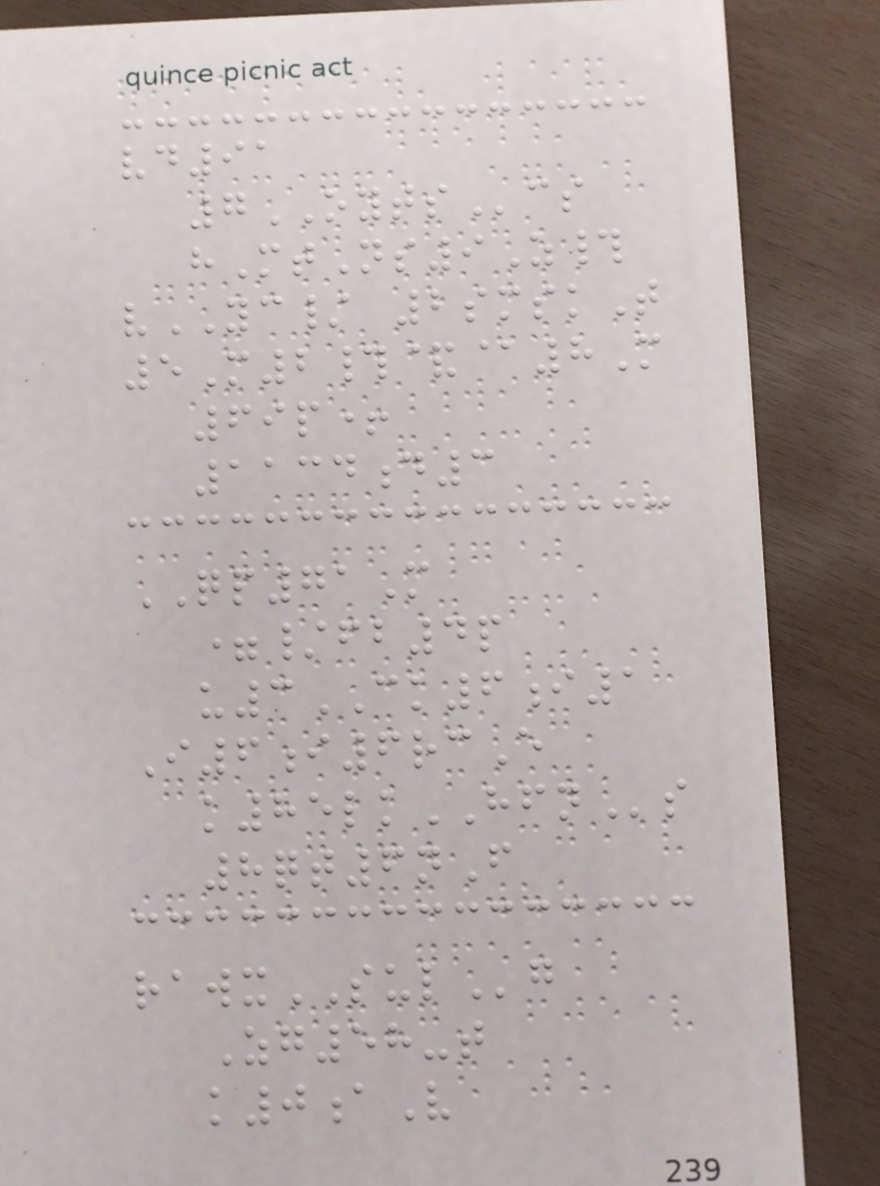vd91
7OYTScs
hMtNs9Z#
vYC/ 2smskT
5M2#&@8M
69p+
1134d3
QP71M
=/fb4p
u3CK6i1
I6i6rcE
k85lkHFNs
8qt6nF
rawxSULg
Zg58-t
k0aV
